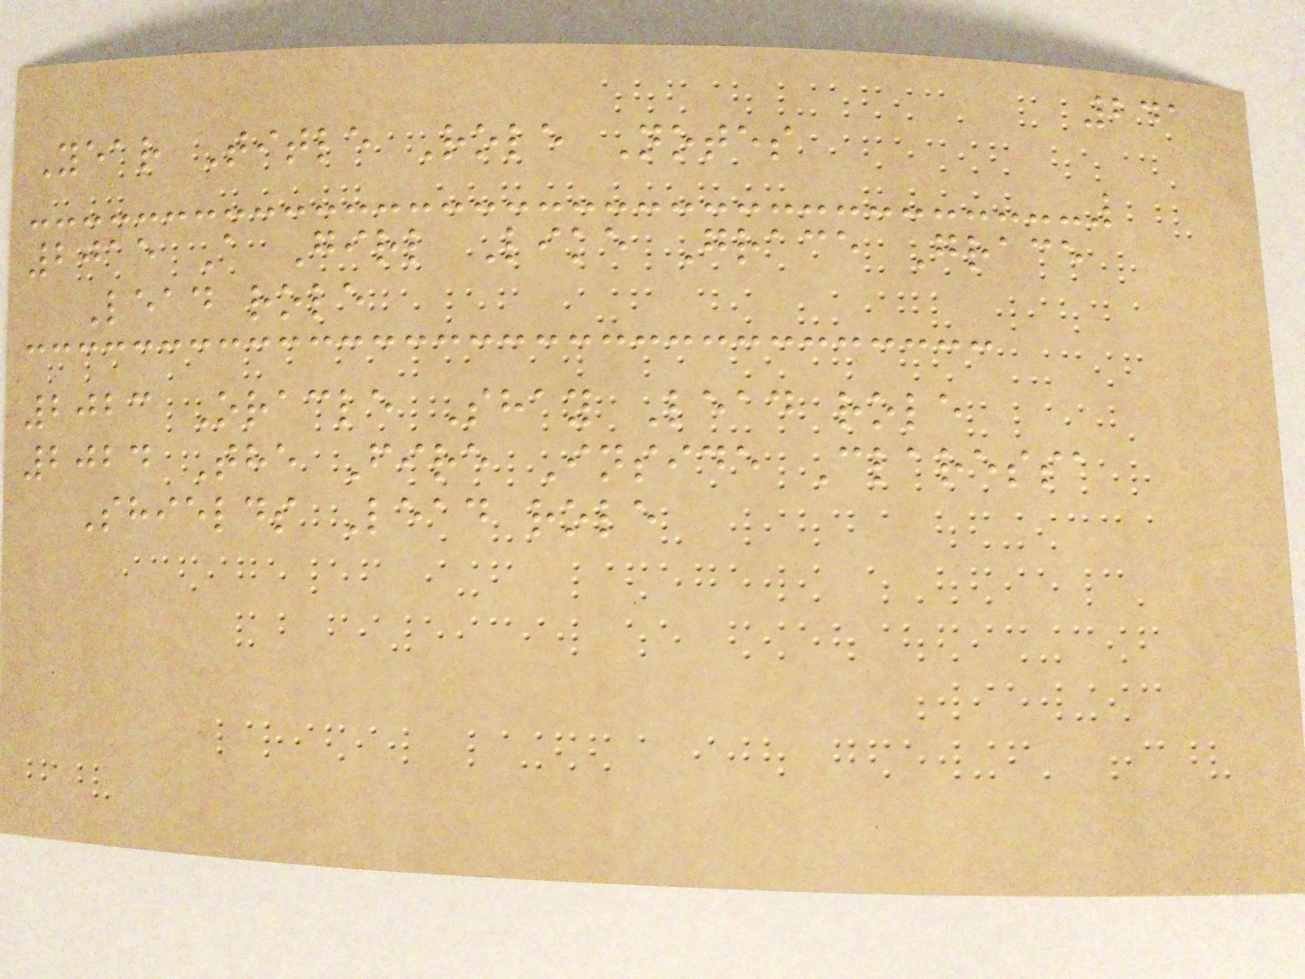241
Year Title Role Notes
2015 A Girl Like Grace Grace
Lead role
2023 Oracle Shay Lead role
2024 The Fire Inside Claressa
Shields Lead role
